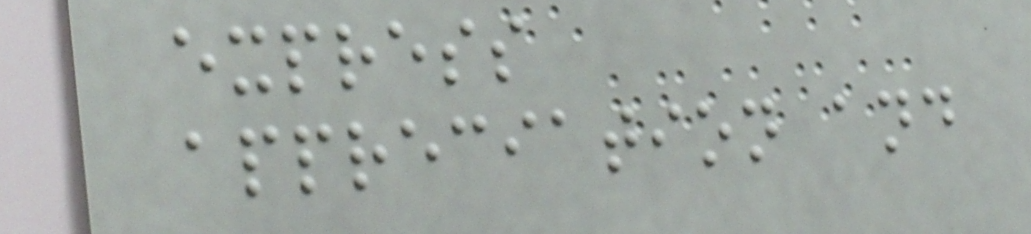express
appreciation and
